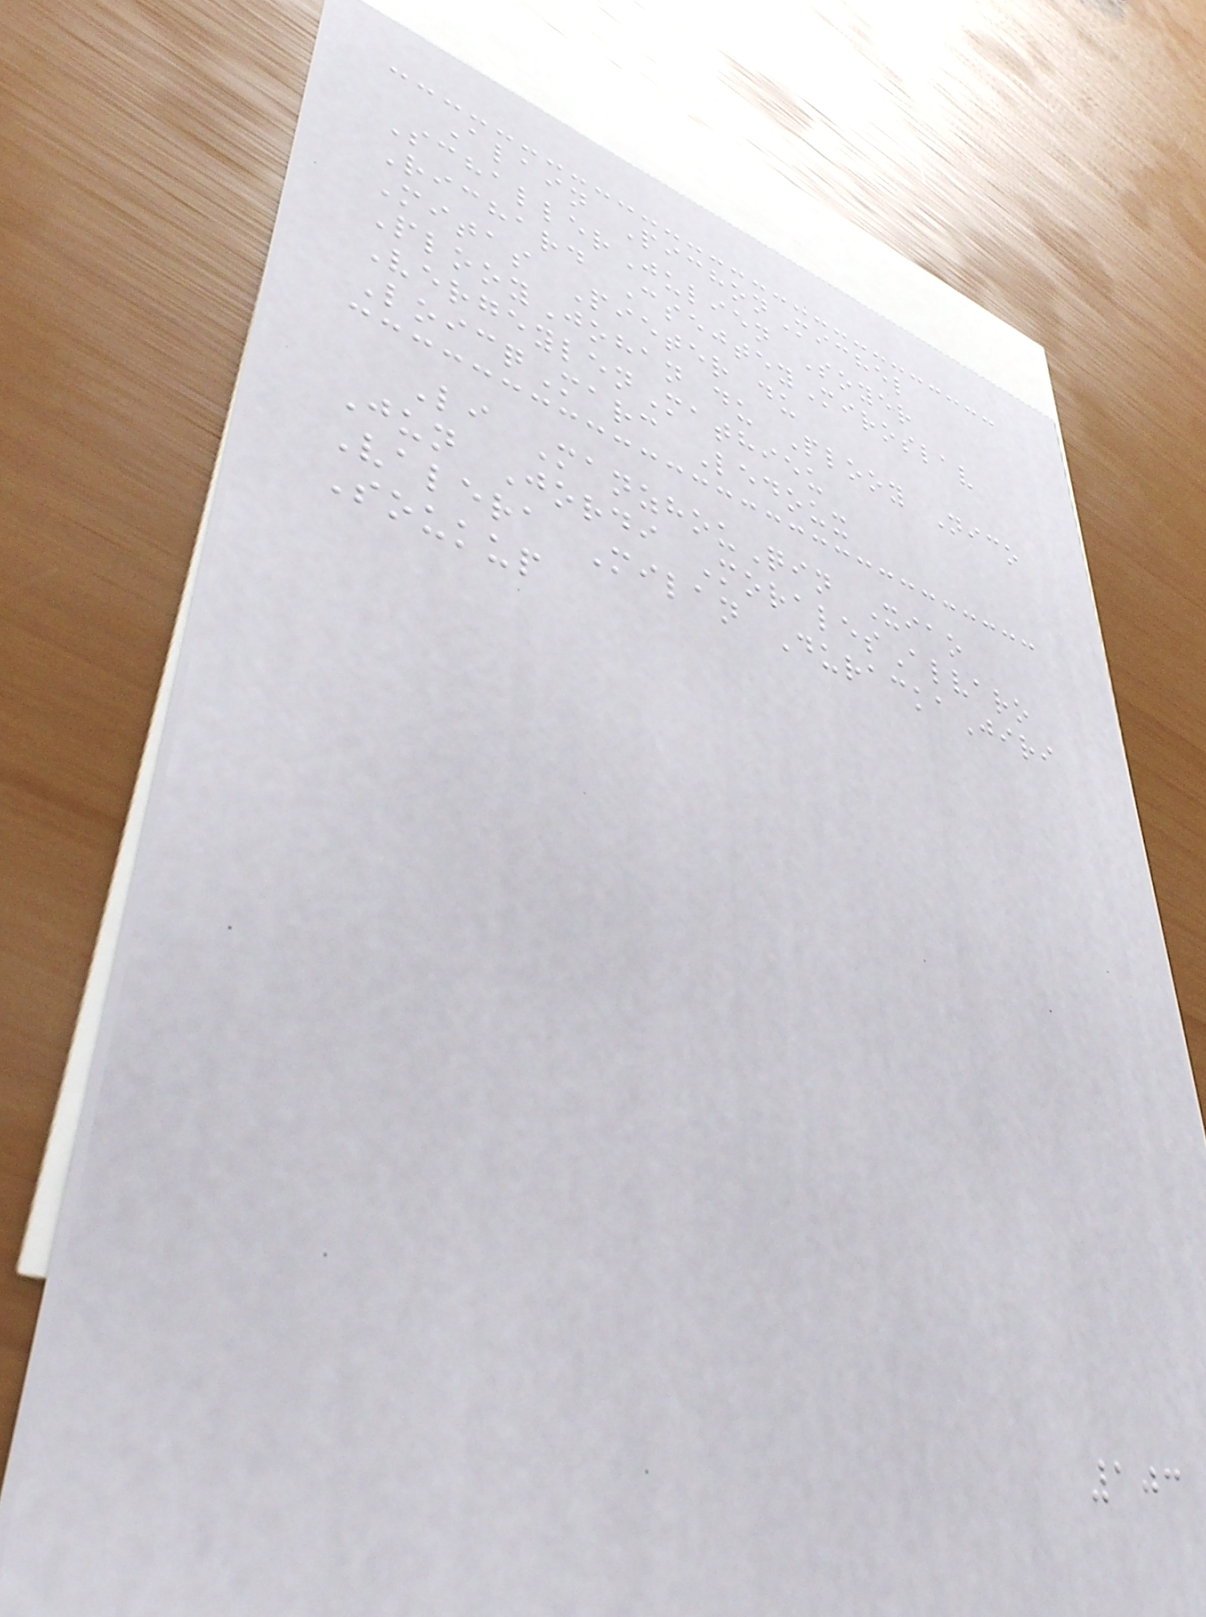Alain PichonMichel
SchallerJulien Soyer
Richard CsejteyMiroslav
Mitas Pieter du
PlooyJohan du Plooy Nico
VergeylenMathieu
LoicqMarc Ledoux
Li ManzhouQin Xiao
Jun Jordi MoralesAlvaro
Valera Milan DurackaJiri
Soukup
103
